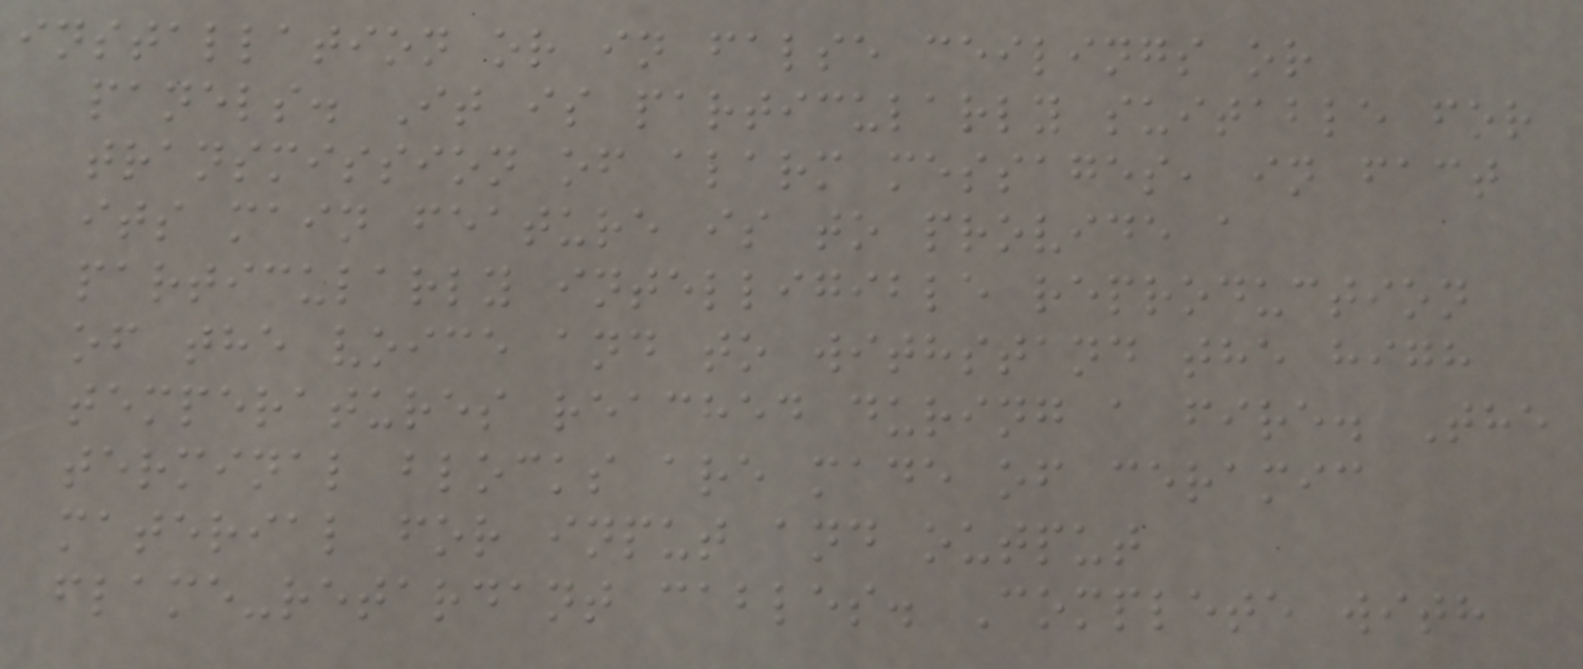installation or in false ceilings or
panels. It is particularly suitable for
transmission of alarm messages, in fact
its main feature is to provide a
particularly intelligible reproduction
of the voice and to withstand the high
temperatures reached during a fire. The
terminal blocks are made of ceramic
material for input and output
flame-retardant cables. Complete with
